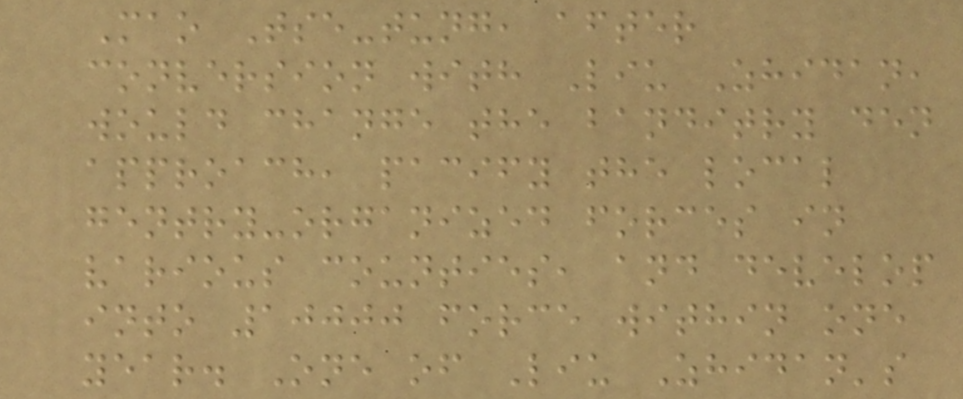Mao Tse-tung, after
conversion with Liu Zhidan,
would change the banditry den
approach, pacify the local
gentry-organized forces in
various counties, and develop
into 10000 force within one
year. One of Liu Zhidan's
